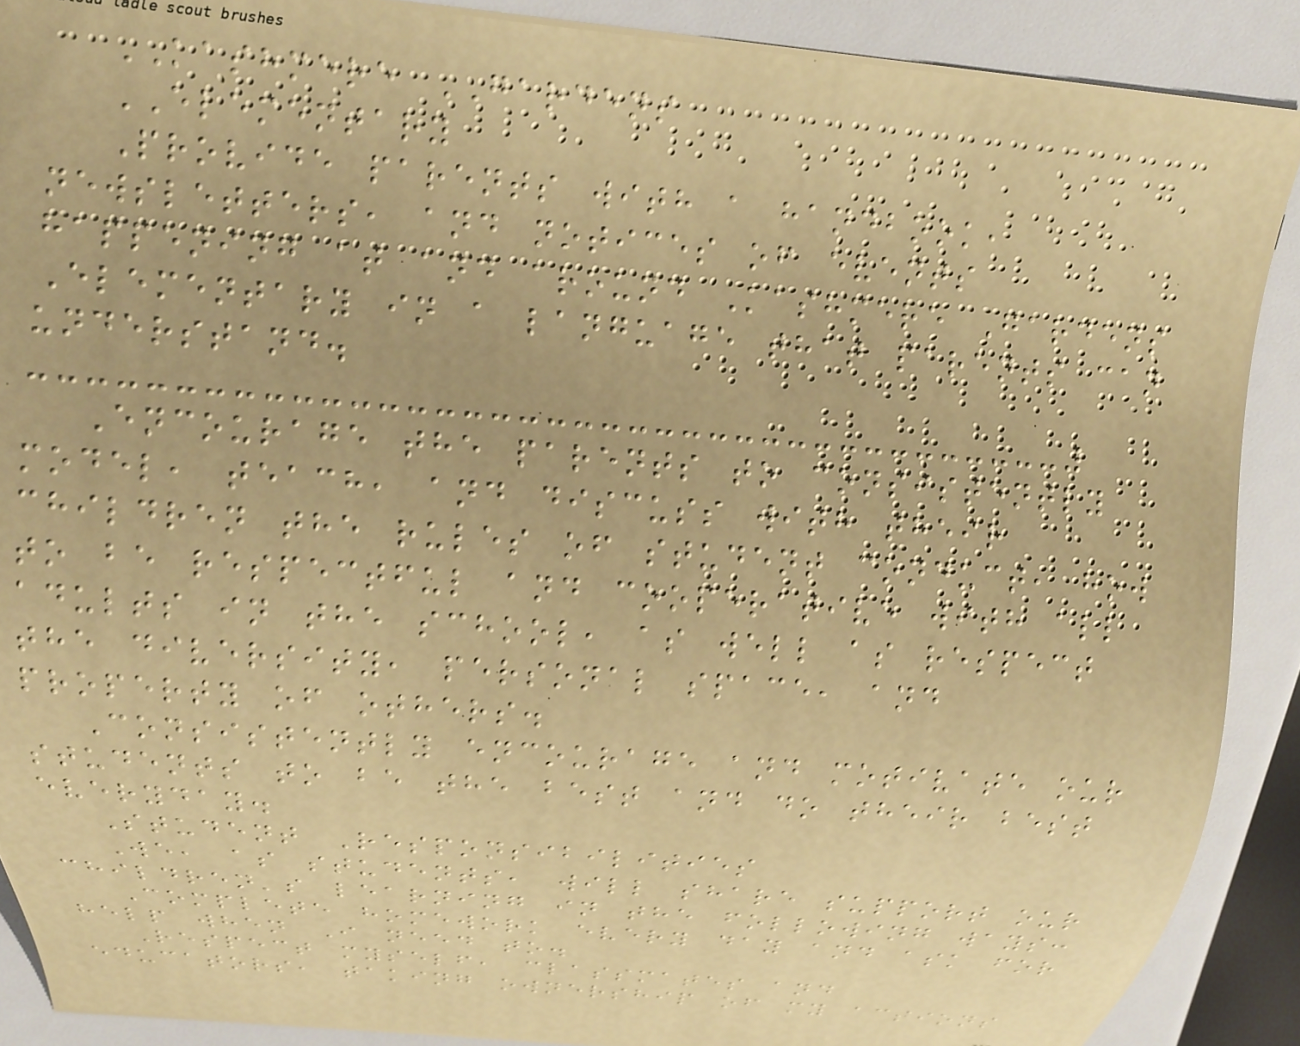KASHMERE GARDENS
ELEMENTARY
Provide parents with a handbook,
newsletters, and notices of events
happening at and around Kashmere Gardens
Elementary in a language that parents can
understand.
Encourage the parents to consistently
model, teach, and discuss with their
children the rules of student conduct, how
to be respectful and cooperative with all
adults in the school, as well as respect
the diversity, personal space, and
property of others.
Consistently encourage and motivate our
students to be the best and do their best
everyday.
Student Responsibilities
We, as students, will share support our
children's learning in the following ways:
Complete homework every day and ask for
help when I need to.
Respect myself, classmates and
educators, taking ownership of my actions
